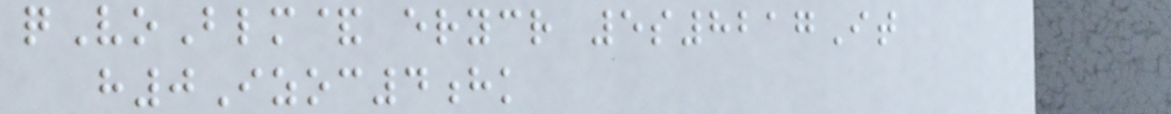qVoBlm& erycr 5s8217It
h0Izoc4hk
